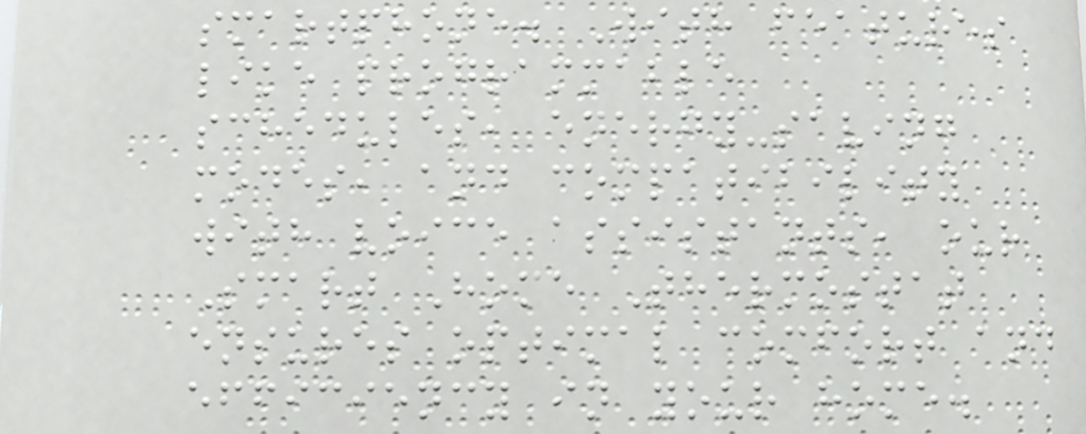smartphone. With features
like programmable
schedules, energy-saving
modes, and compatibility
with voice assistants, our
Smart Home Thermostat
ensures optimal comfort and
efficiency in your home.
